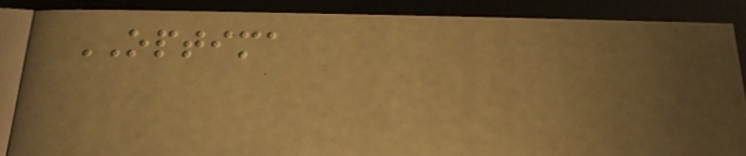OPTIMA
